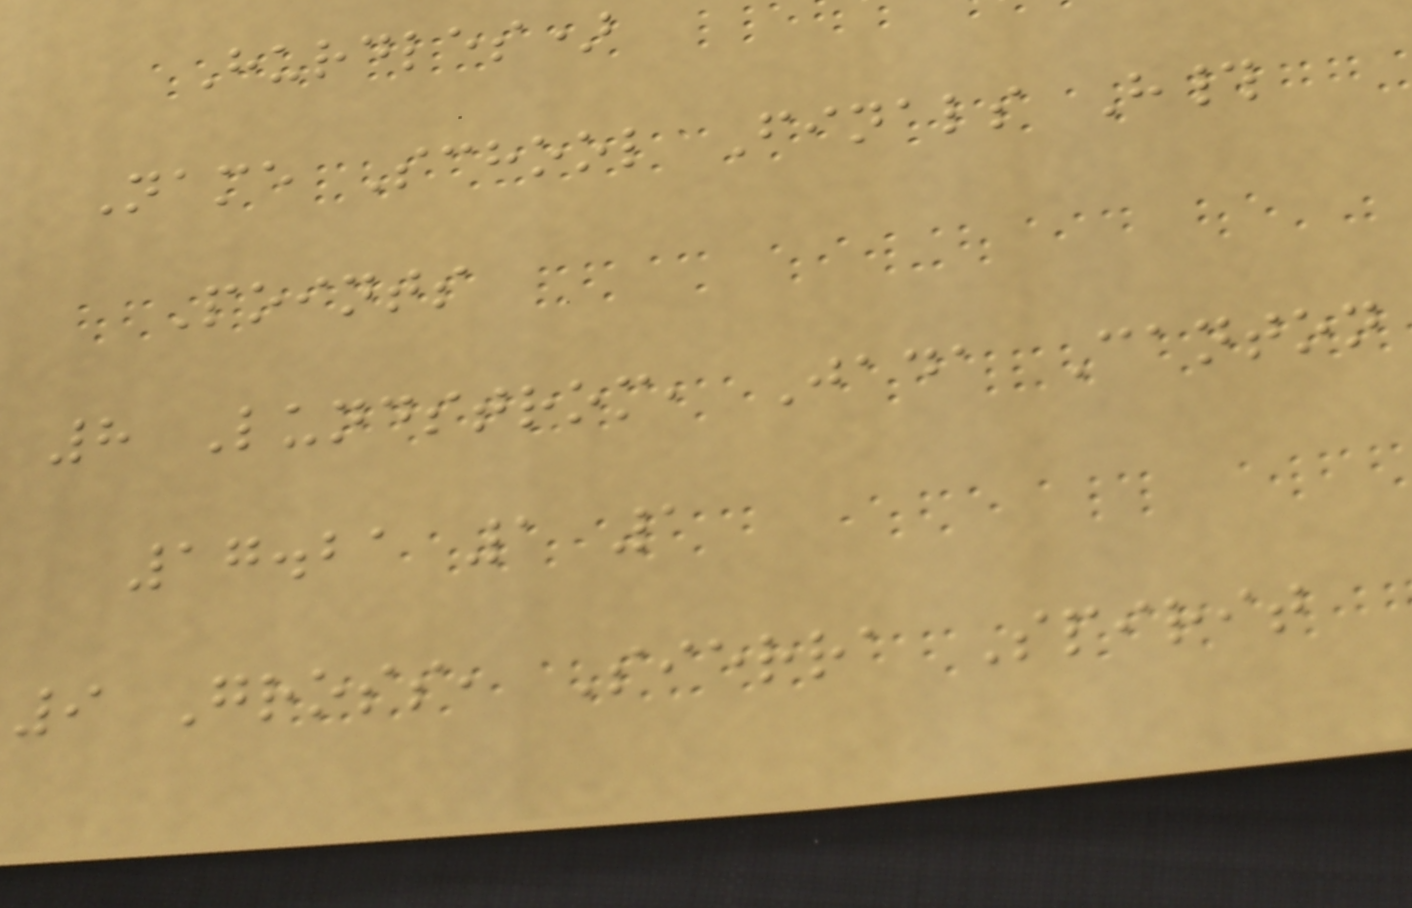Hurdles)
Name School Finals H#
Points
8 Lundstrom, Jada Canton
17.21 1 1
9 Gross, Sierra Spirit
